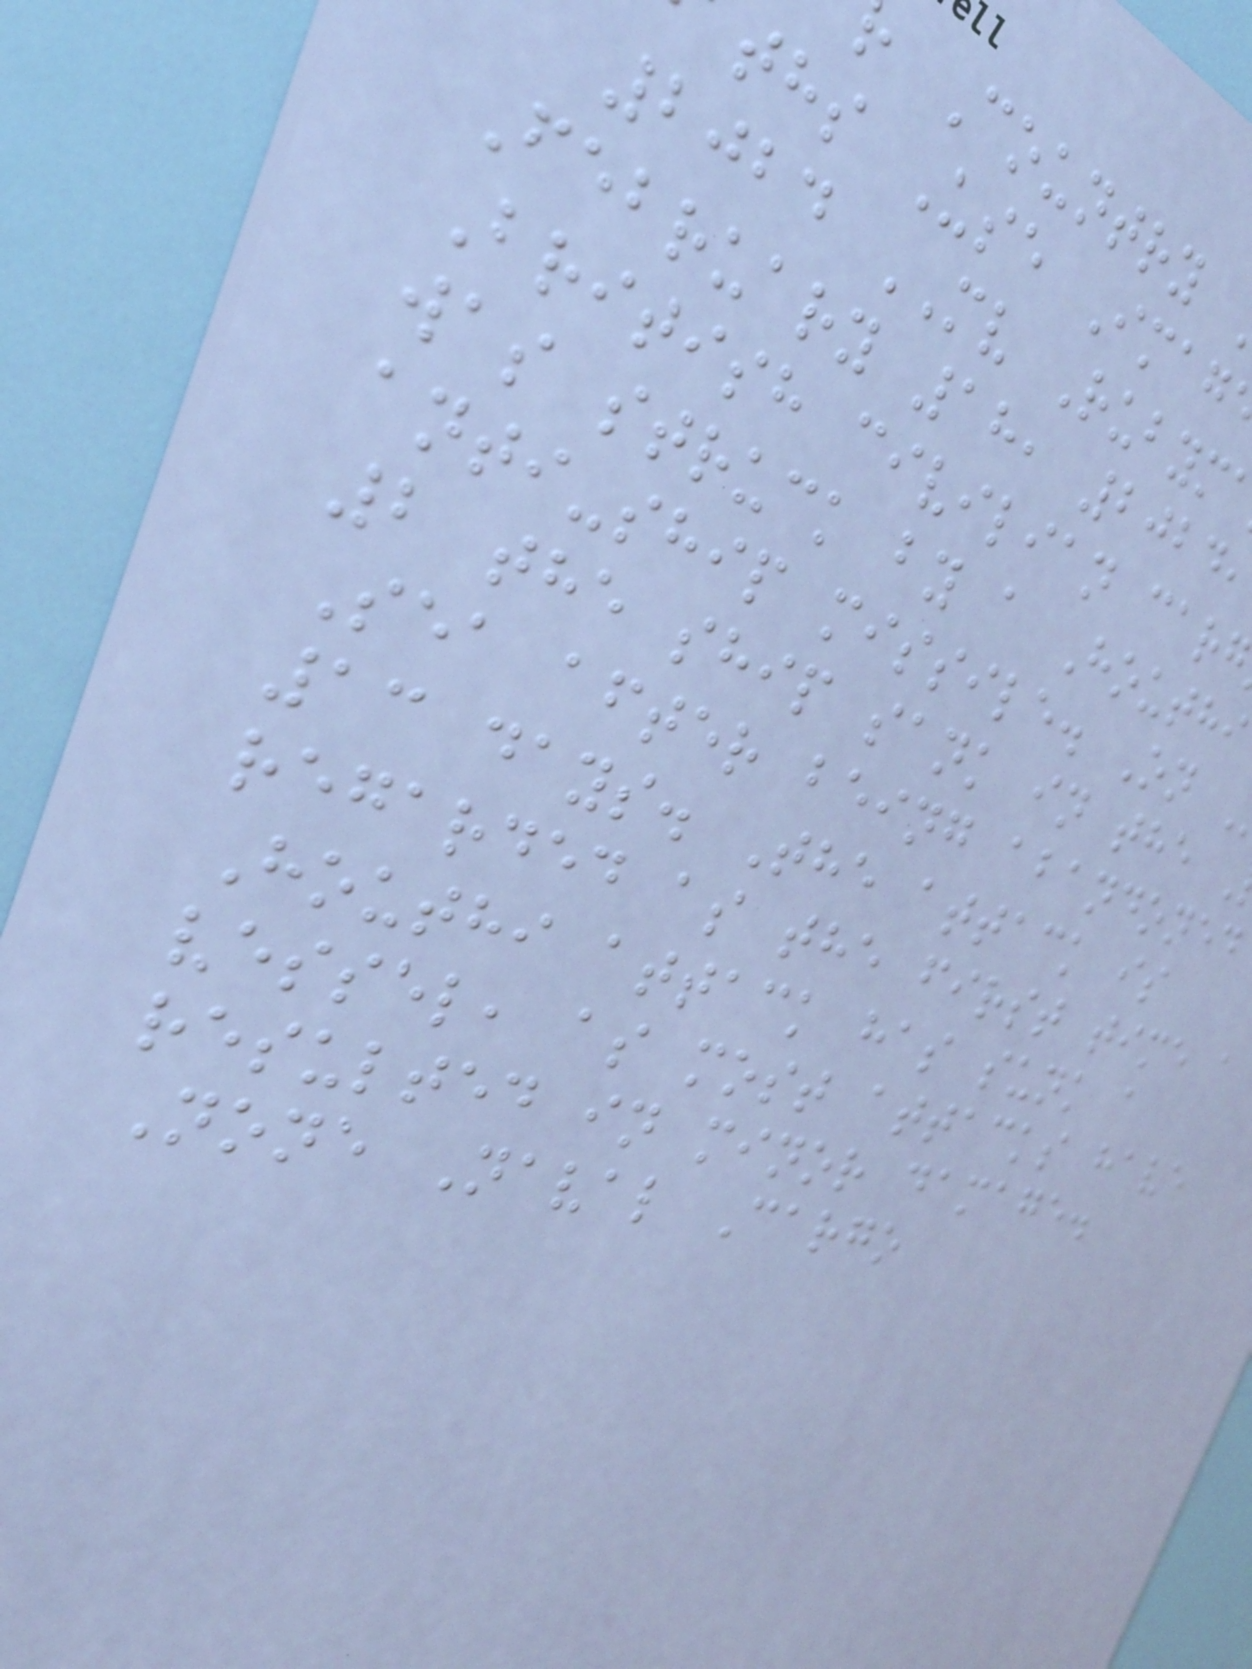Country
ths Use Imag
2024 MV Rubym
February 18, 2024
British civilian carg
was struck by a Houthi
anti-ship missile. On
2 the ship sank in the
Sea after being abandoned
13 days. The attack is
regarded as the first time a
Houthi attack has sunk a
vessel, as most attacks have
resulted in minor damage.
None Naval Cargo
